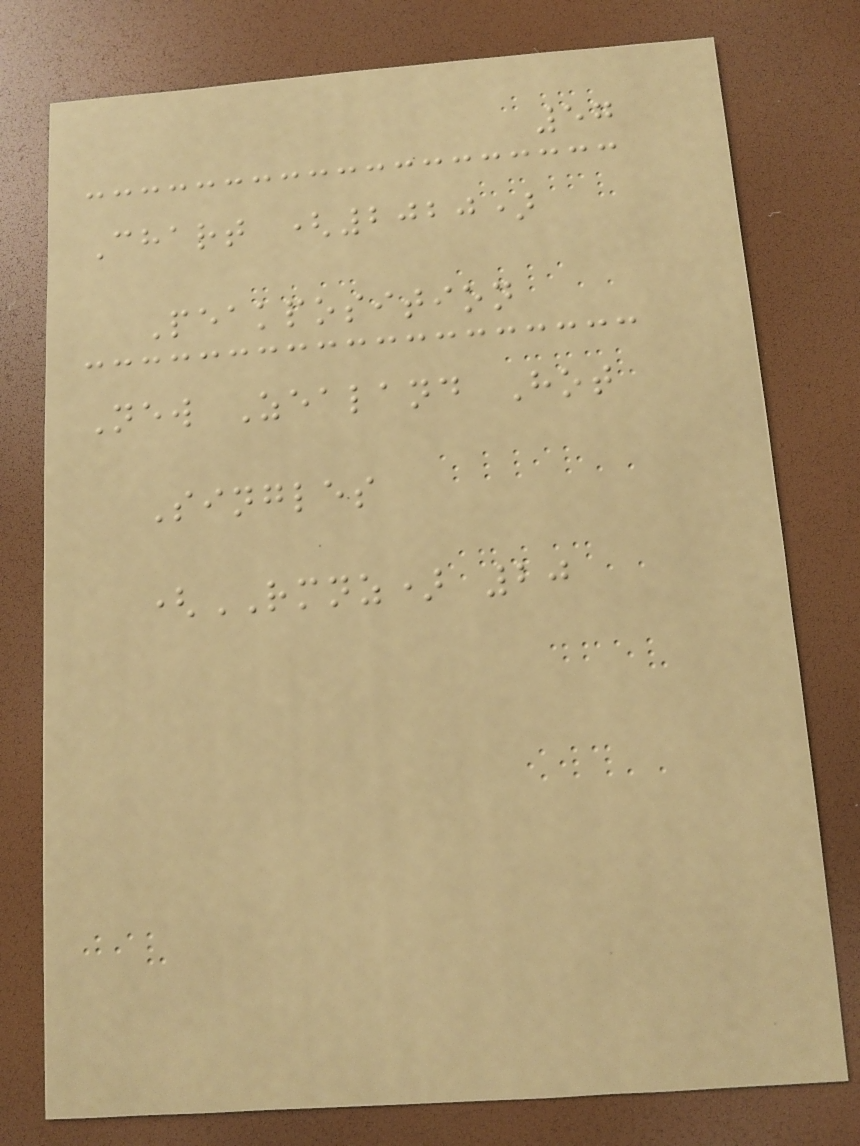57
Chart (2020)
Peakposition
New Zealand Hot
Singles
(RMNZ) 20
